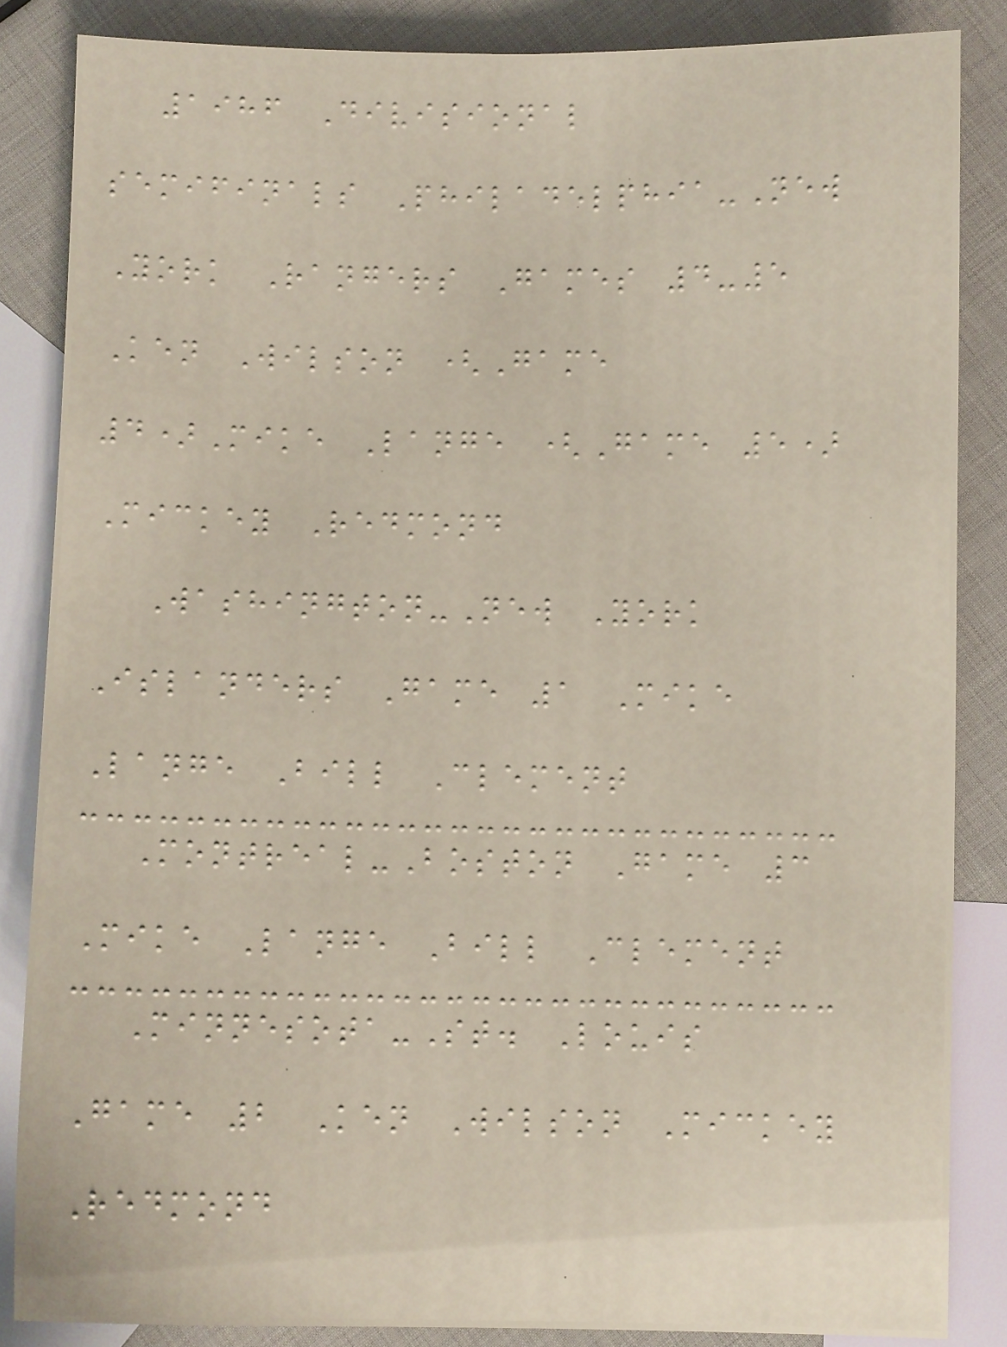1986 Divisional
semifinals Philadelphia-New
York Rangers Games 4-5
Ken Wilson (Game
4)Mike Lange (Game 5)
Mickey Redmond
Washington-New York
Islanders Game 1 Mike
Lange Bill Clement
Montreal-Boston Game 3
Mike Lange Bill Clement
Minnesota-St. Louis
Game 2 Ken Wilson Mickey
Redmond
